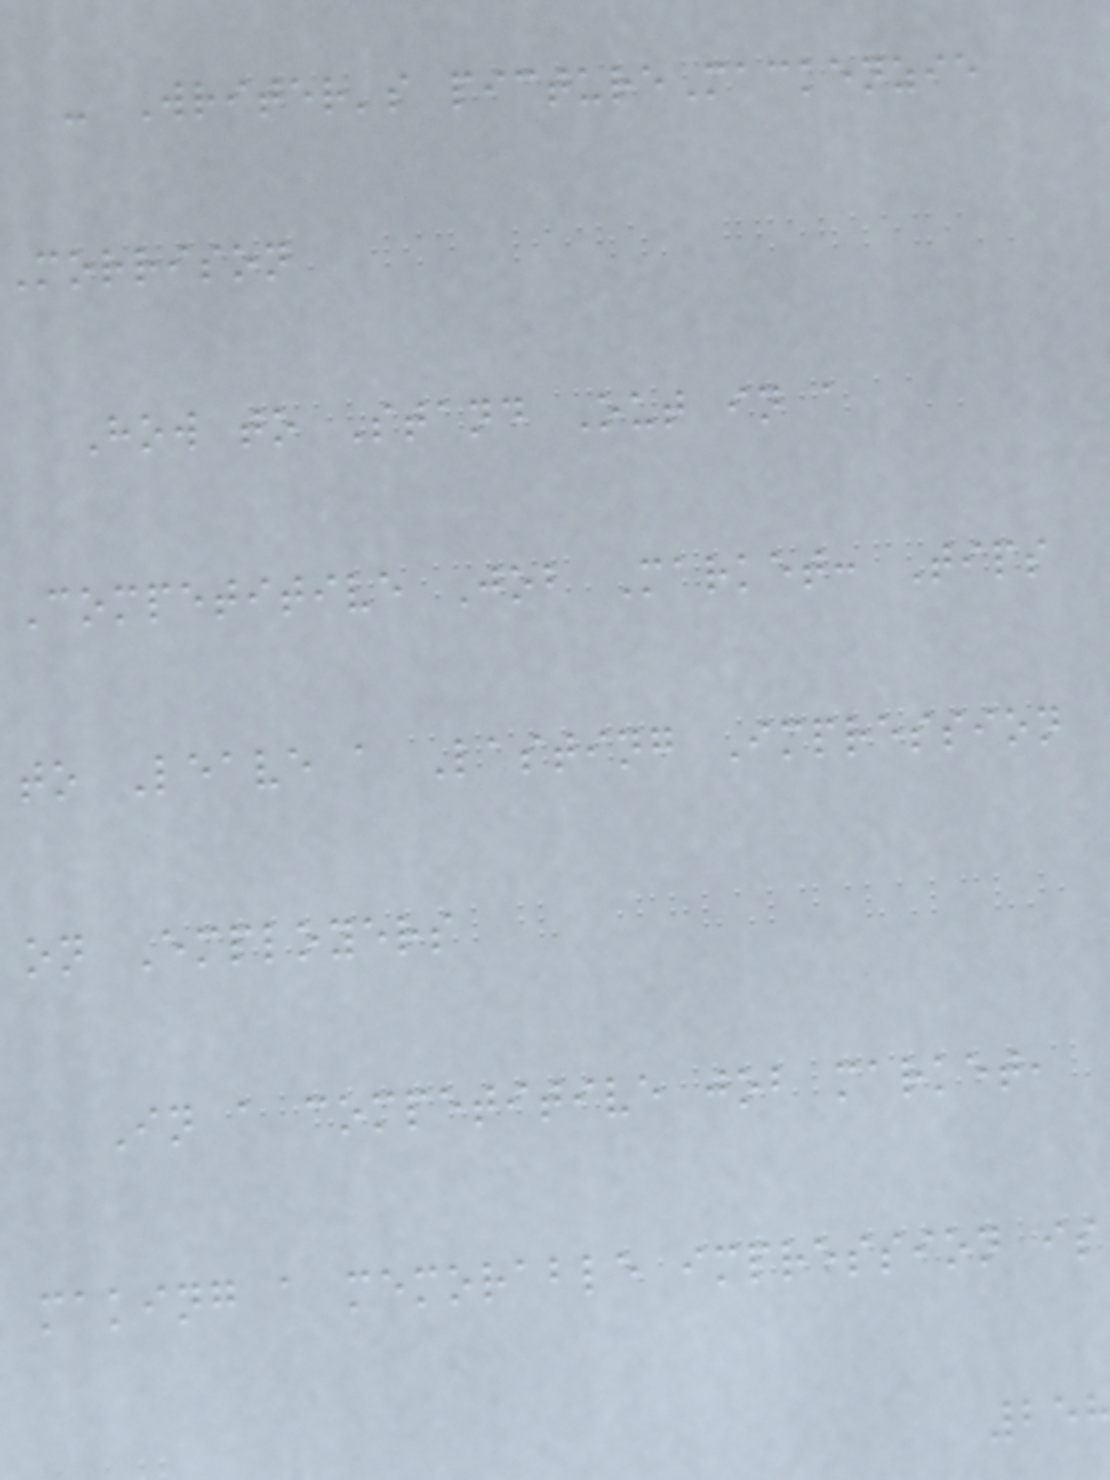- Writer's pictureMackenzie
Morrison
How to Stand Out in a
Competitive Job Market: Tips
to Leave a Lasting Impression
on Employers
In a competitive job market,
making a memorable impression is
